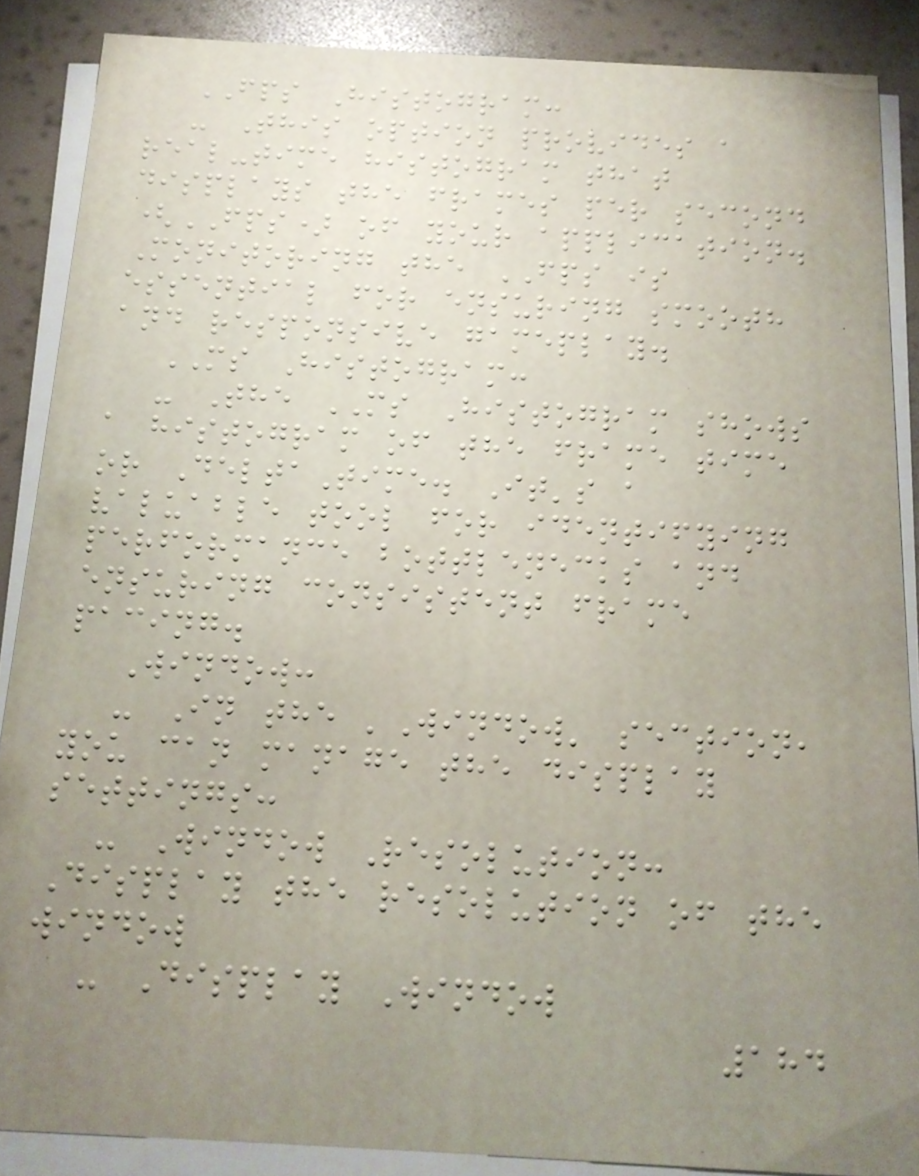FPS Histogram:
- This option provides a
real-time histogram that
displays the frames per second
(FPS) of your application.
Monitoring the FPS is
essential for ensuring smooth
and responsive gameplay.
MS Histogram:
- The MS Histogram shows
a histogram of the frame time
or DeltaTime. It's a
valuable tool for identifying
performance bottlenecks and
ensuring consistent frame
pacing.
Window:
- In the 'Window' section,
you can manage the display
settings:
- Window Resolution:
Display the resolution of the
window
- Display Window
184
